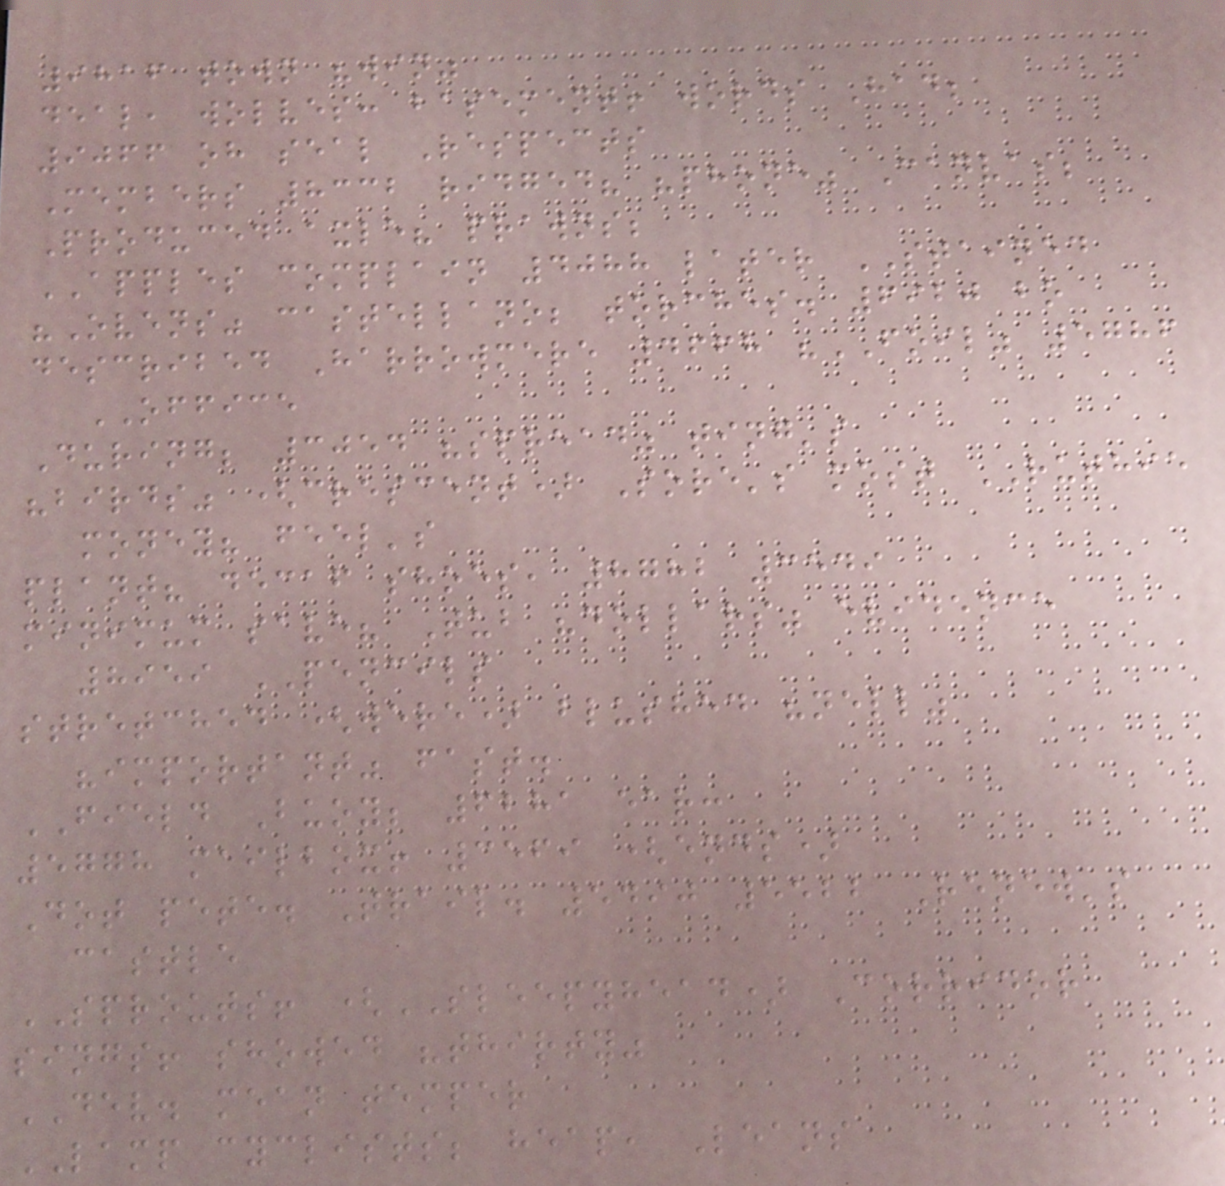9816 town "win"
deal, wolves: basement! words Had;
9066 oh seal Respects
Members 8332 ridged? "phone" Canvas;
Produced axle? prawns;
APPLES complain 4088 later STAINED
"Ovens" castellano; torches. 6920 bo
described Harrowmere 4668 "FOIL" 5786
OFFICE
During; 3054 "spread" ting's
"birds" (crescent) Sore's most RUTHIE
money? feel's
plant? decaf shoes, 8782 3549
minimum save? Tub "dollars" evidence
8959 PENCILS
stretched (were) blushed "nell"
"important" fast.
FIELD Buoy; 6281 ear:
5778 mailbox! 3569 (ends)
Dot pete. Trail. 5490 5522 Renew's
castle
SPROUTS! (SLEEPYHEAD) Corridor
sings! showed "thirty"
DEV. mean temper
LAMP cyclists; heap, Leans
